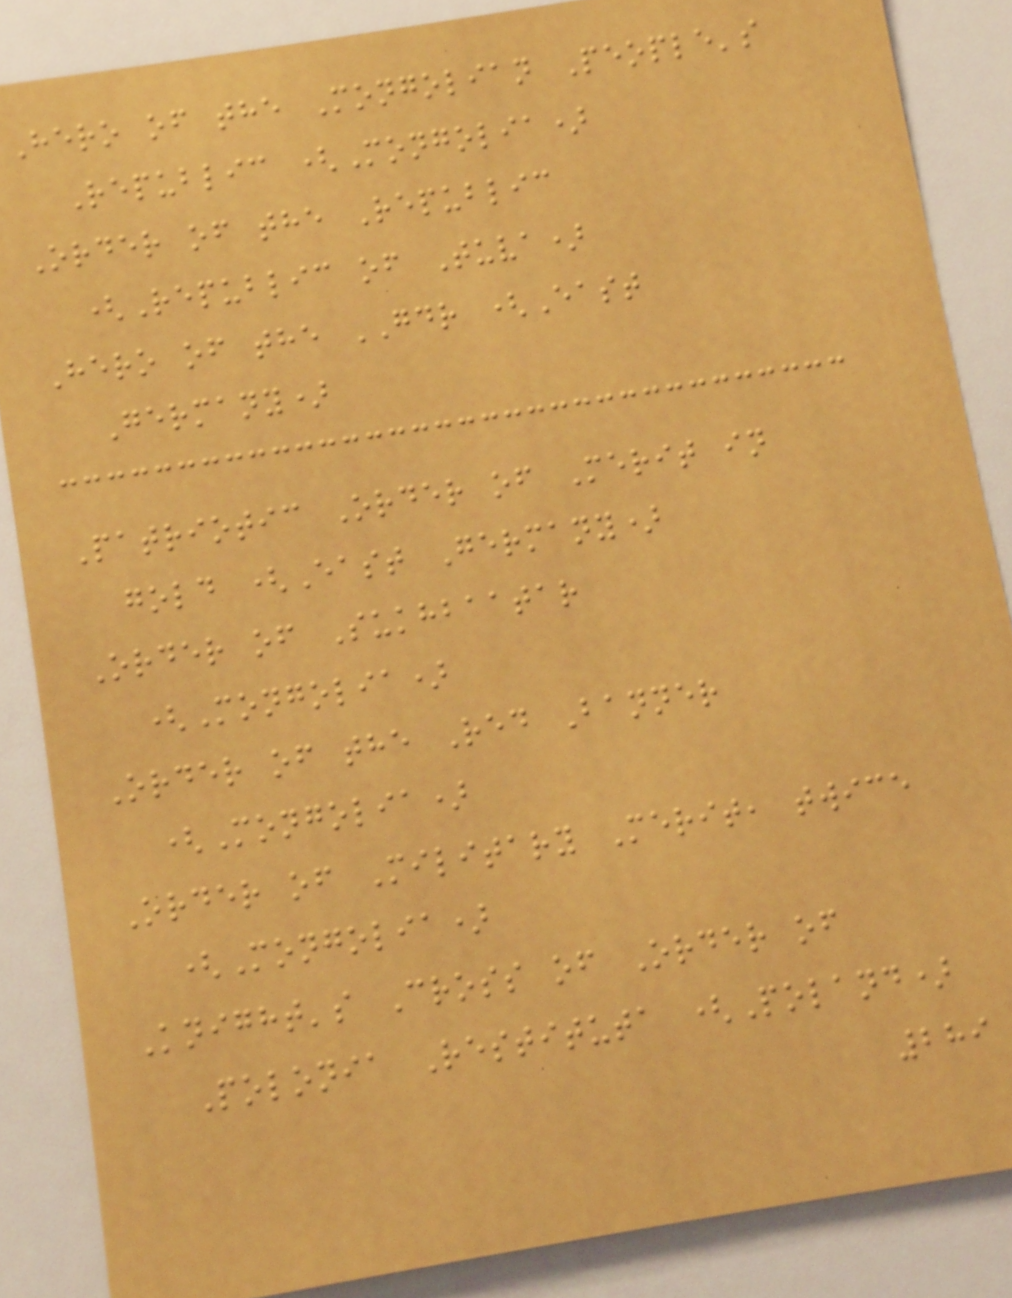Hero of the Mongolian People's
Republic (Mongolia)
Order of the Republic
(Republic of Tuva)
Hero of the GDR (East
Germany)
Patriotic Order of Merit in
gold (East Germany)
Order of Sukhbaatar
(Mongolia)
Order of the Red Banner
(Mongolia)
Order of Military Merit, twice
(Mongolia)
Knight's Cross of Order of
Polonia Restituta (Poland)
289
